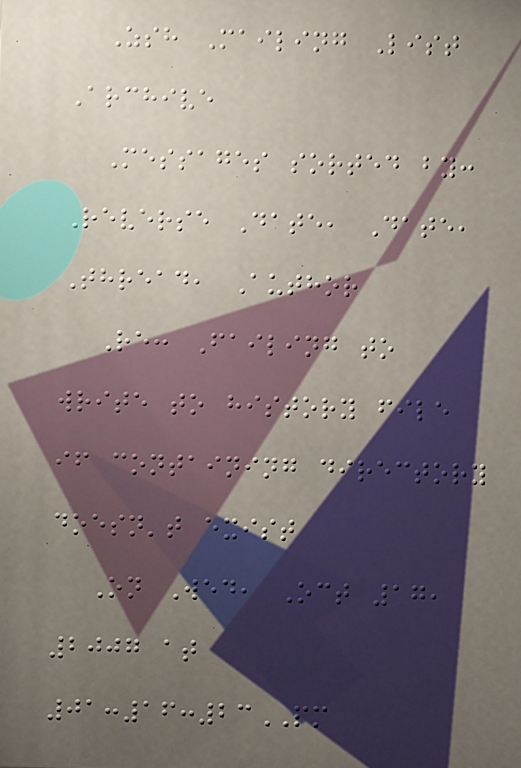Zsh Mailing List
Archive
Messages sorted by:
Reverse Date, Date,
Thread, Author
Re: Failing to
write to history file
if containing directory
doesn't exist
On Wed, Oct 17,
2007 at
01:16:23PM
